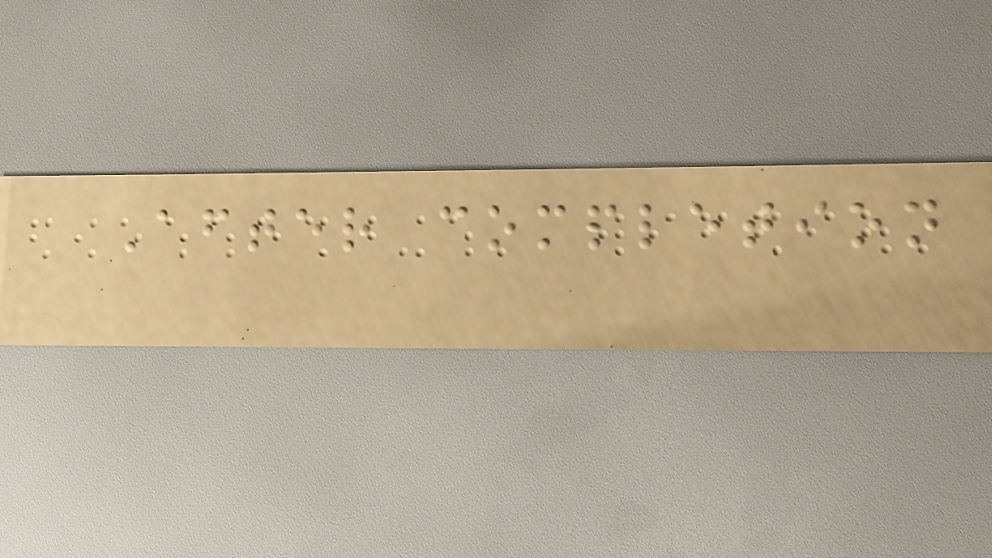After completion
